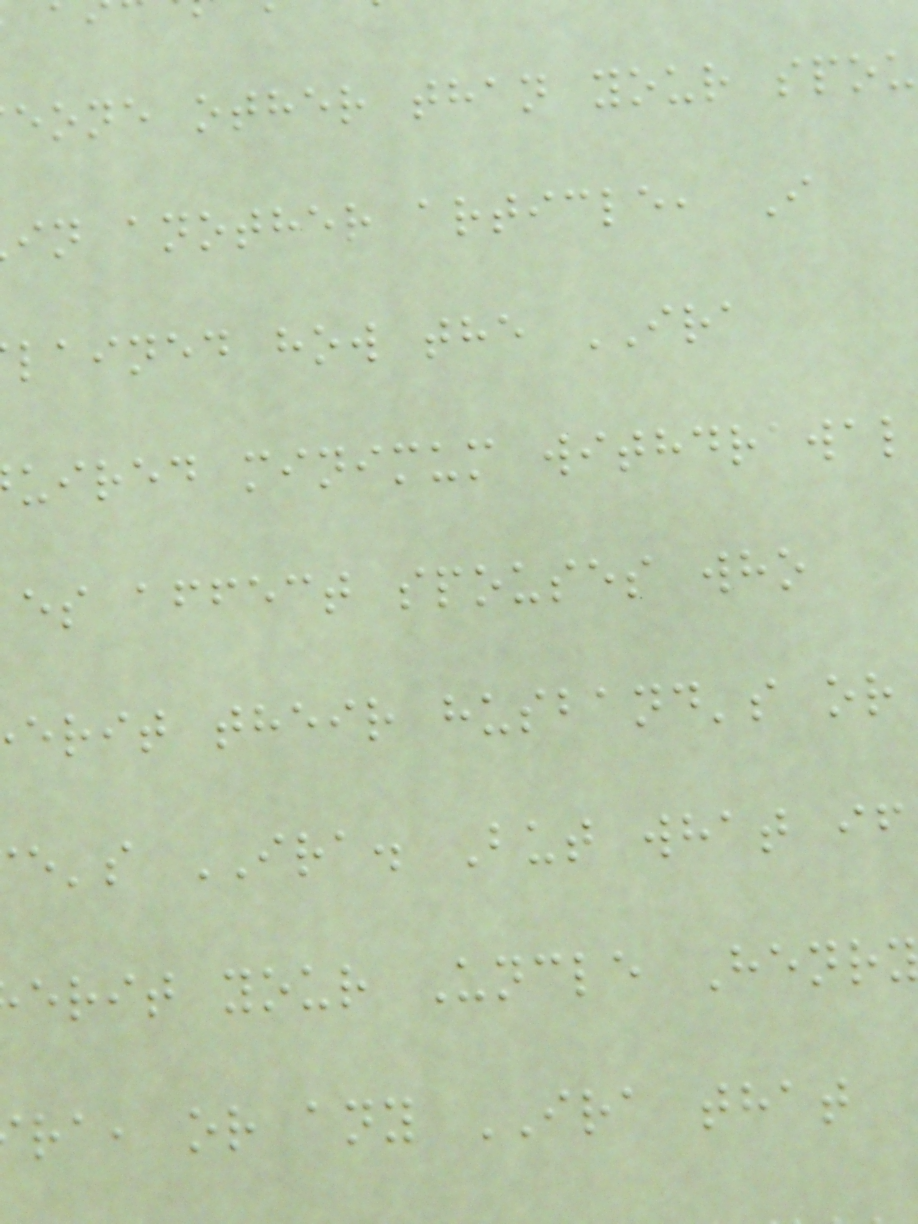eone other than your spou
in another article, I
lained how the IRA
uired minimum withdrawal
es affect spouses who
erit their husband's or
e's IRA. But what if
erit your Uncle Henr
ra, or any IRA that
